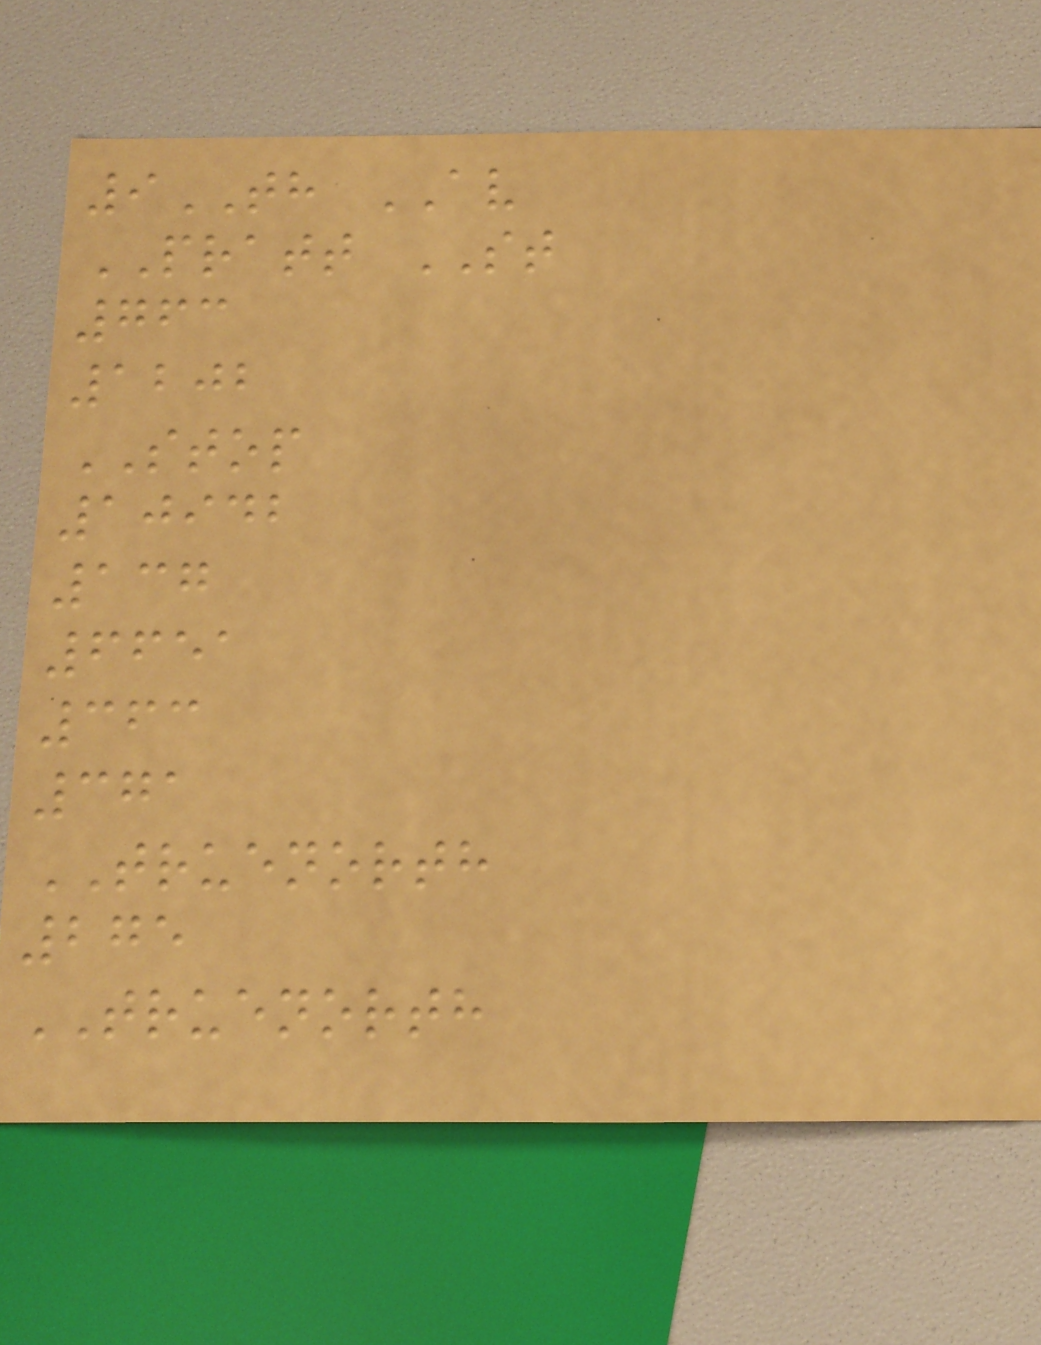9TH AV
PRATT ST
763
1202
STOP
10942
137
6651
363
371
TRUENORTH
275
TRUENORTH
